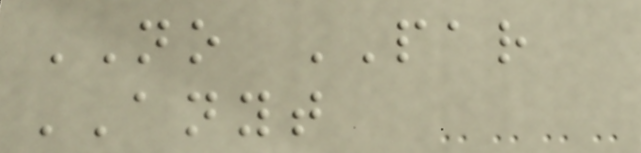NO PAR
ANYT
